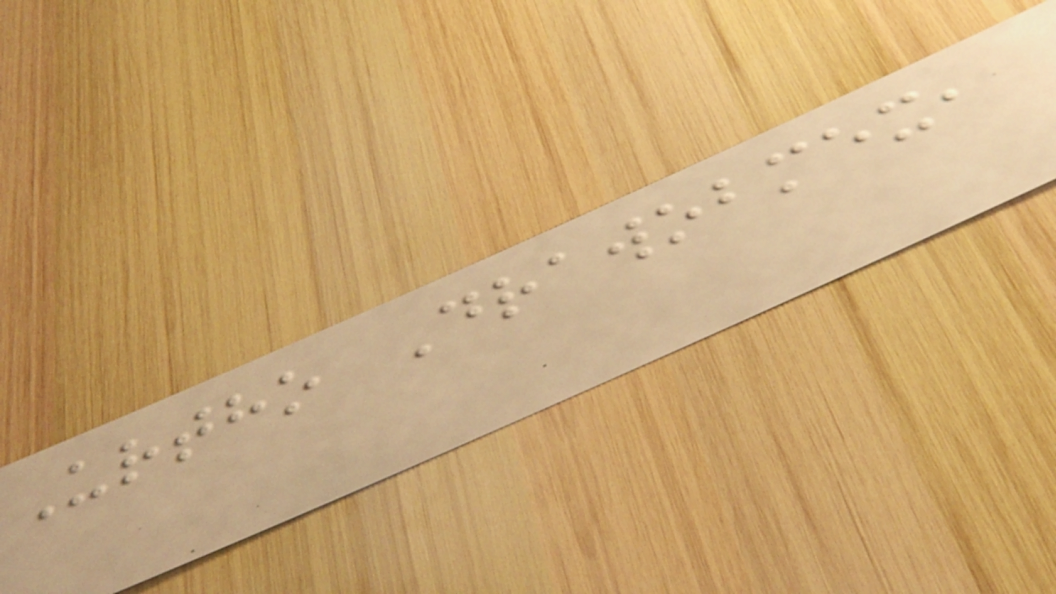Urtho Drawobmex,
